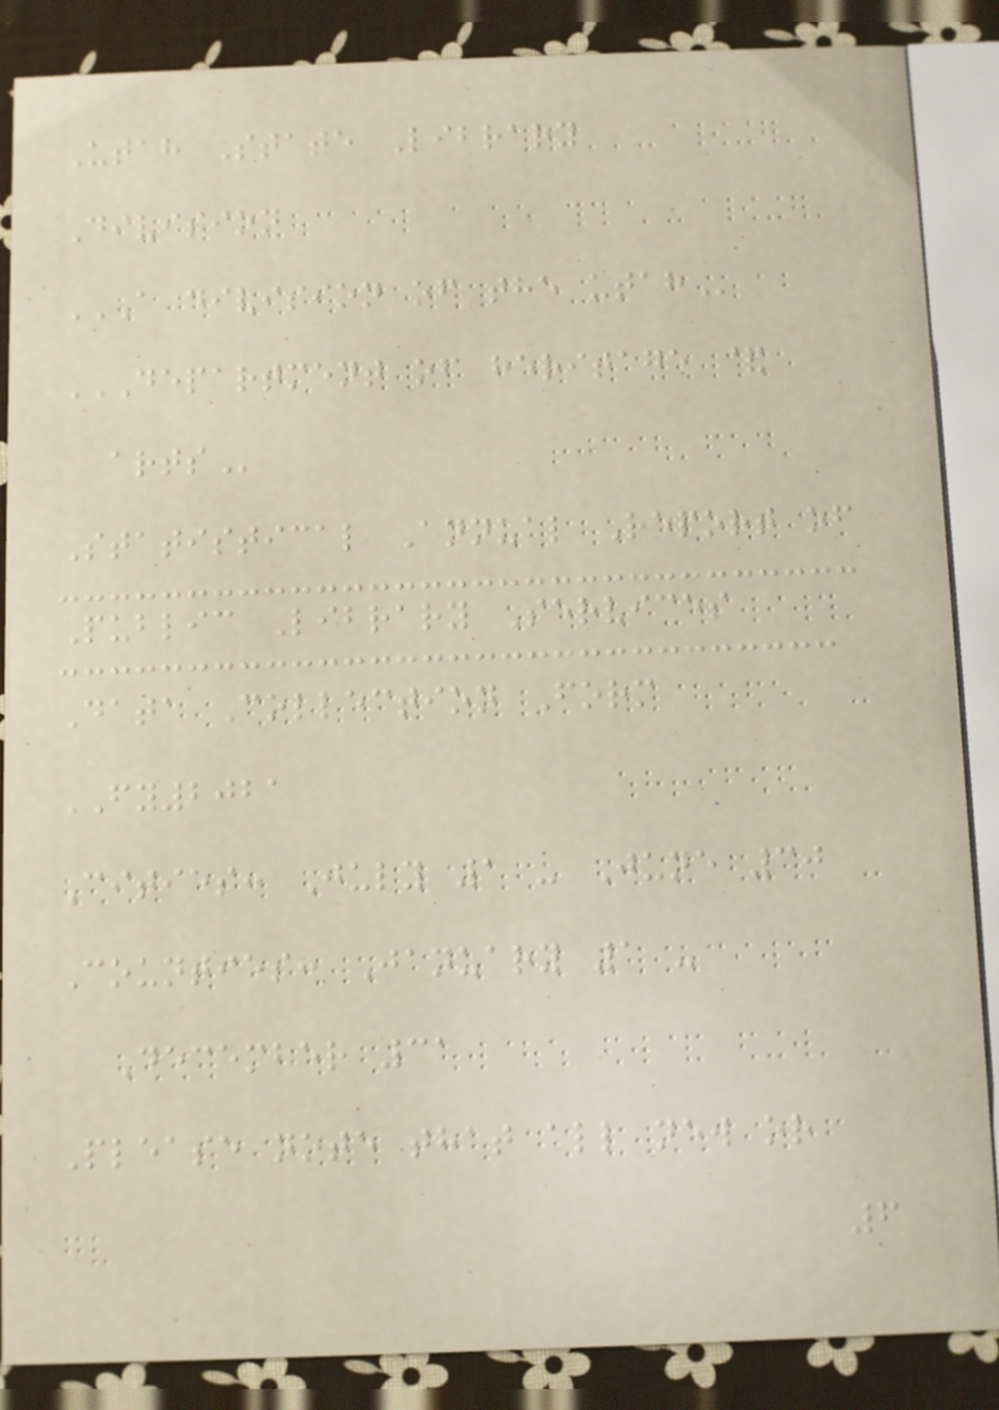Utah State Library
Division
A DIVISION OF THE UTAH
DEPARTMENT OF HERITAGE &
ARTS
Statistical Annual Report of
Public Library Services
Data Collection Form
FY2021
Cities: July 1 - June 30
Counties: January 1 -
December 31
Please note that all new or
6
